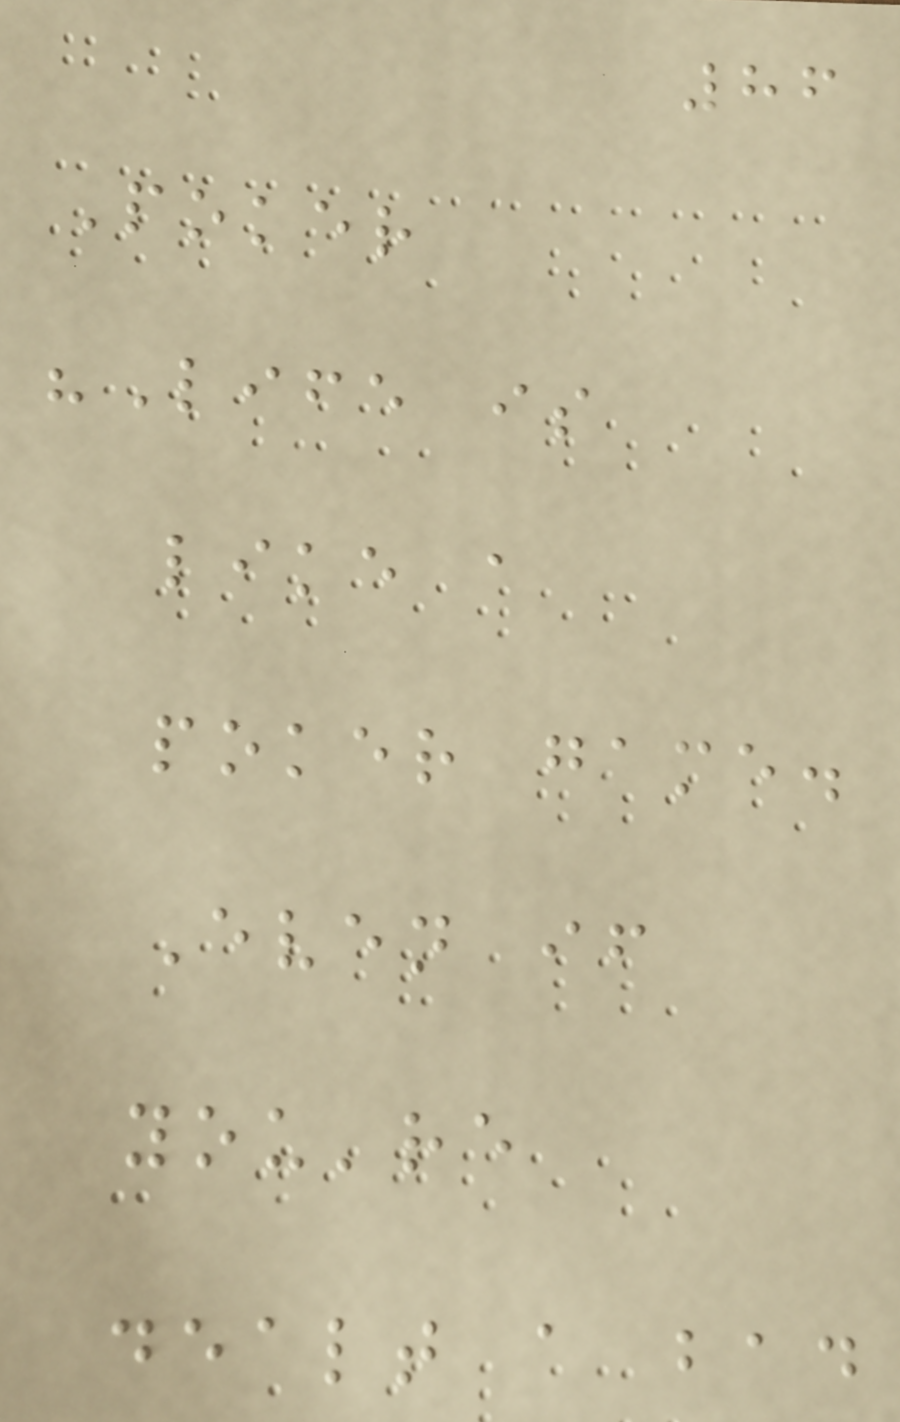86
Poker
"Life is
like a
poker game.
Even if
you're
dealt a bad
